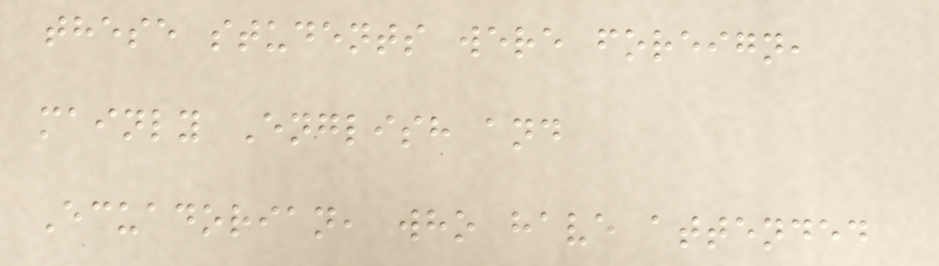these students were foreign,
mainly English and
Ecuadorian, who have attended
